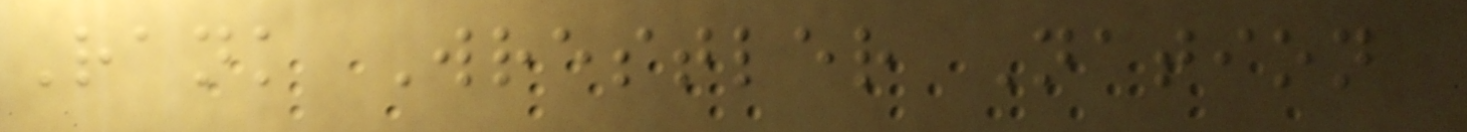Rank Wrestler Nation
